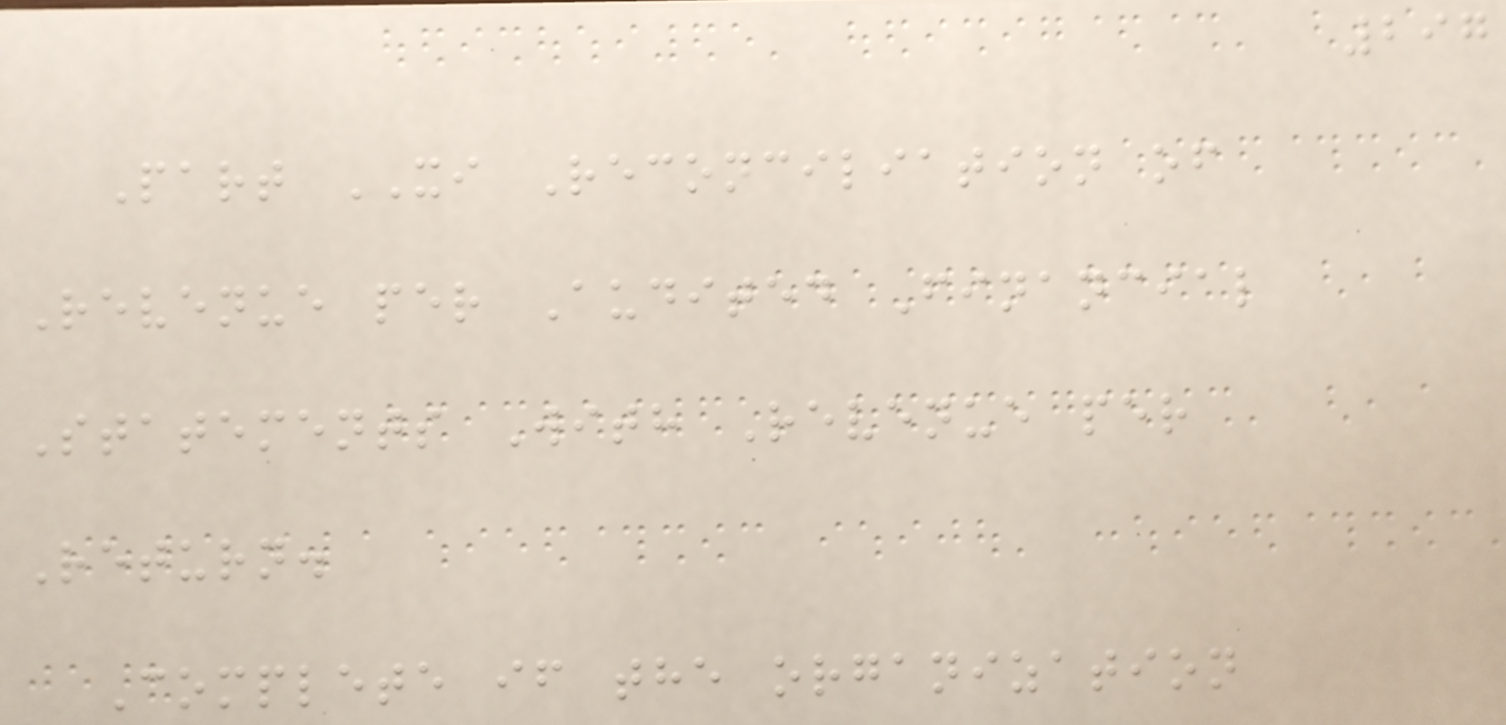297
Part XI Reconciliation of
Revenue per Audited Financial
Statements With Revenue per
Return.
Complete if the organization
